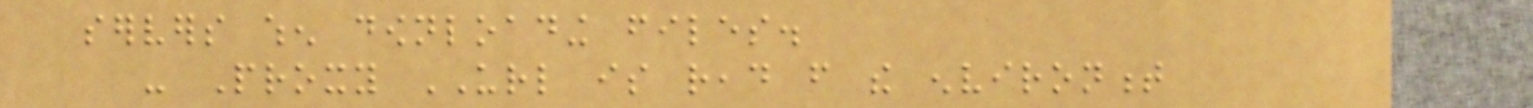servers when downloading files.
- Proxy URL is read from the environment
